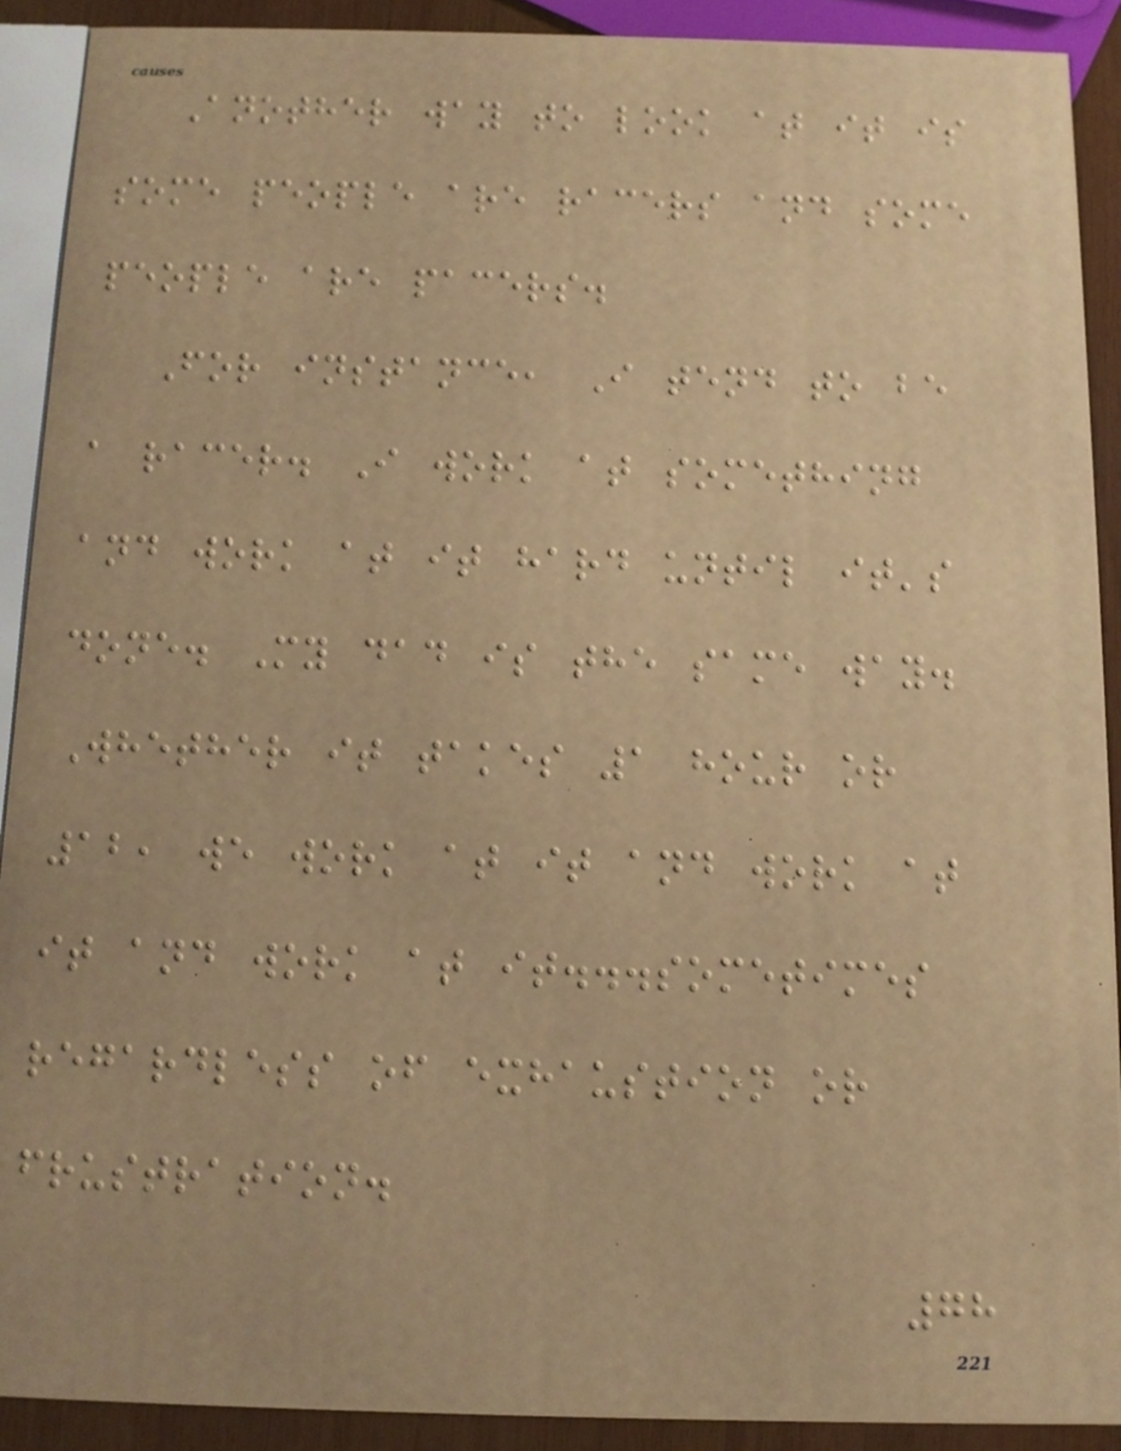Another way to look at it is
some people are racers and some
people are pacers.
For instance, I tend to be
a racer. I work at something
and work at it hard until it's
done. My dad is the same way.
Whether it takes 1 hour or
12, we work at it and work at
it and work at it...sometimes
regardless of exhaustion or
frustration.
78
